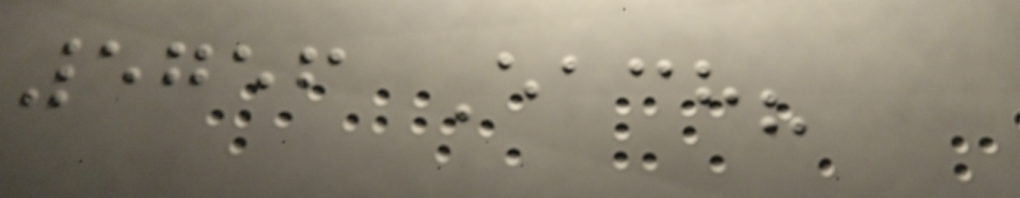5756 Each?
